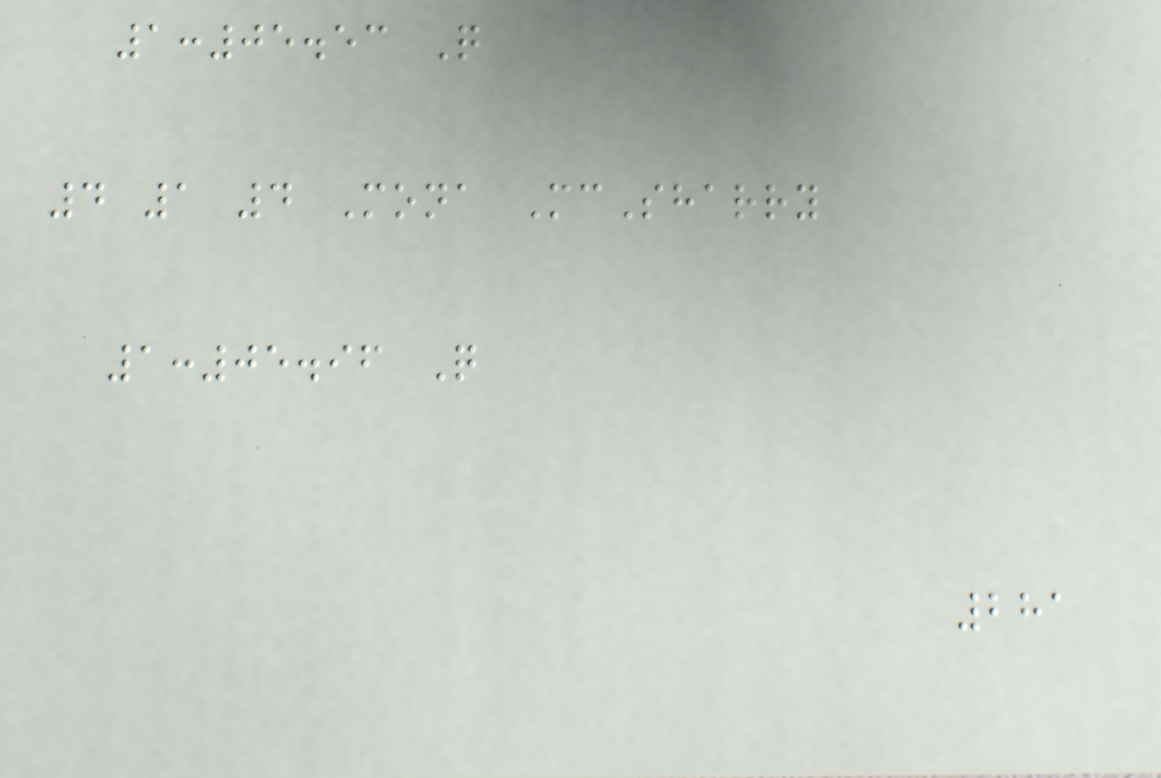1:05.53 Q
4 1 4 Mona McSharry
1:05.96 Q
281
